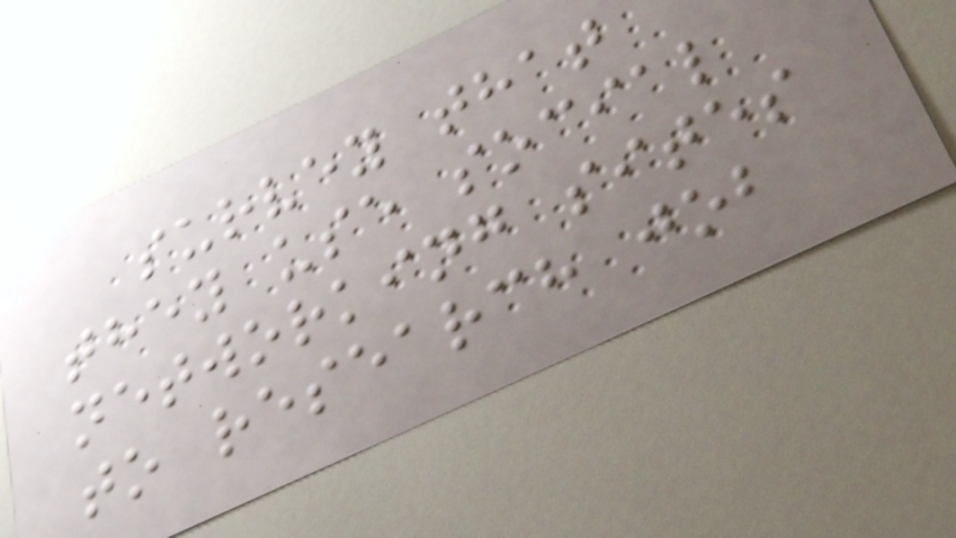survey that
they use social
networking sites
to research job
